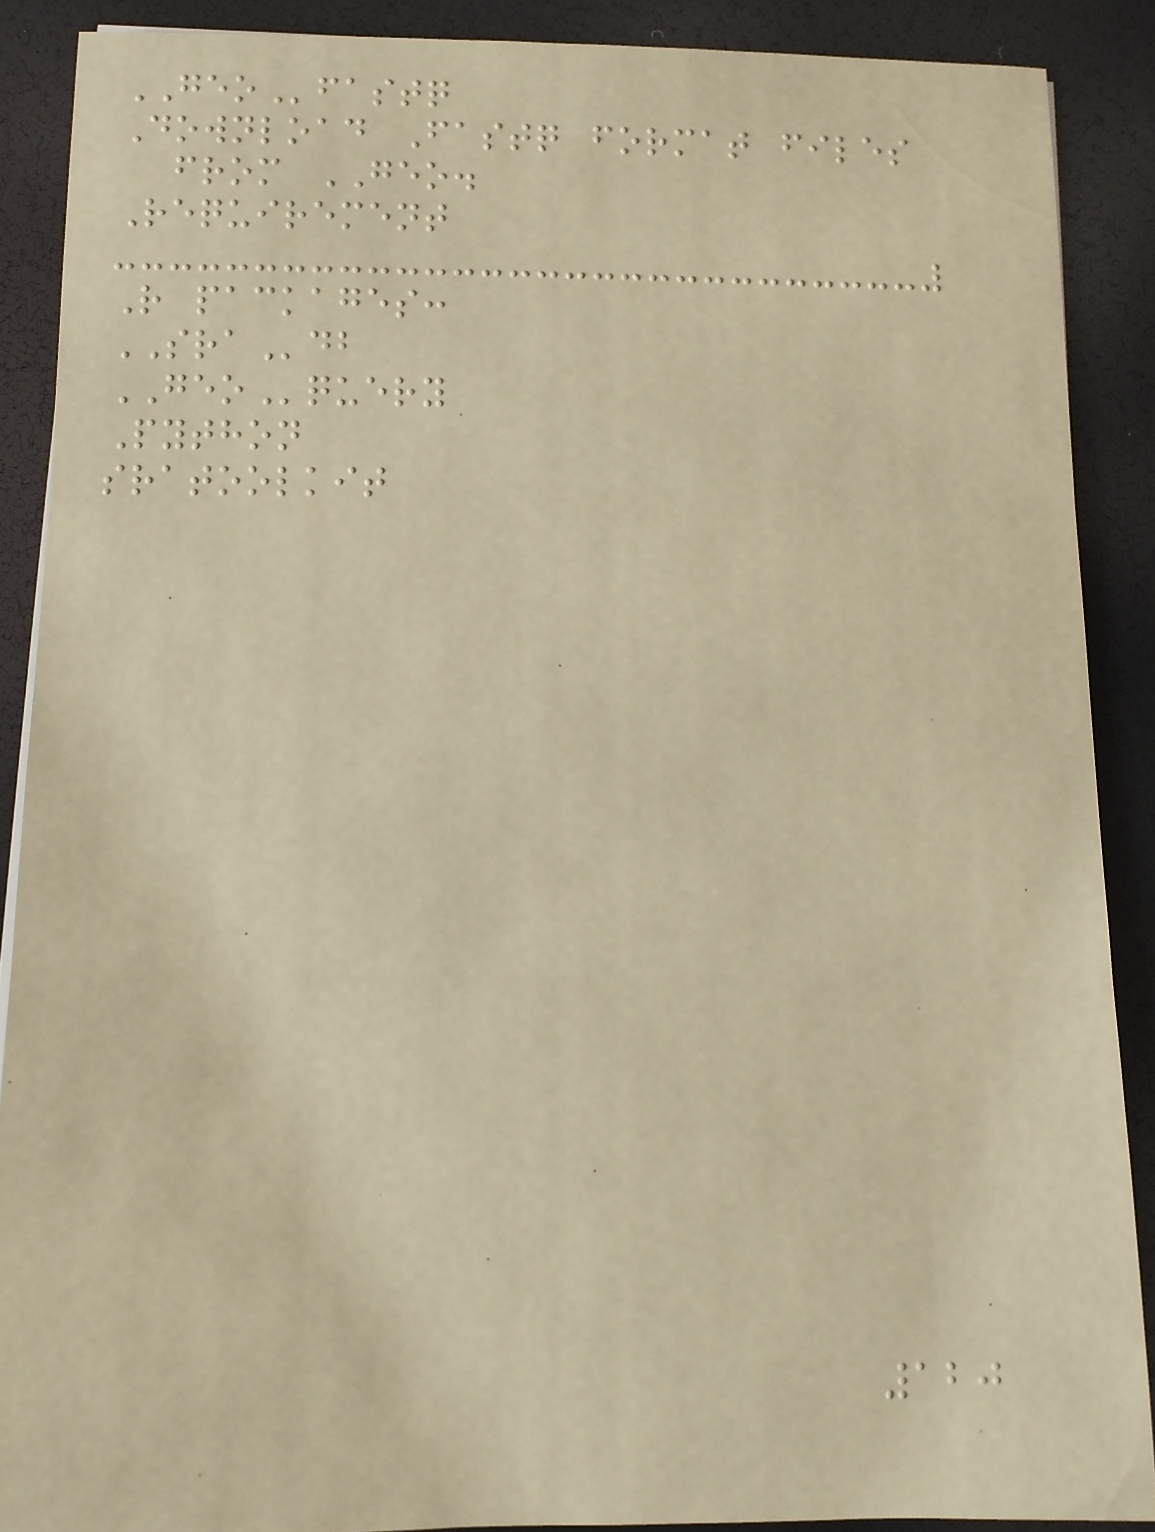GEOfastq
Download Fastq format files
from GEO.
Requirement
R packages:
SRAdb
GEOquery
Python
sratoolkit
120
